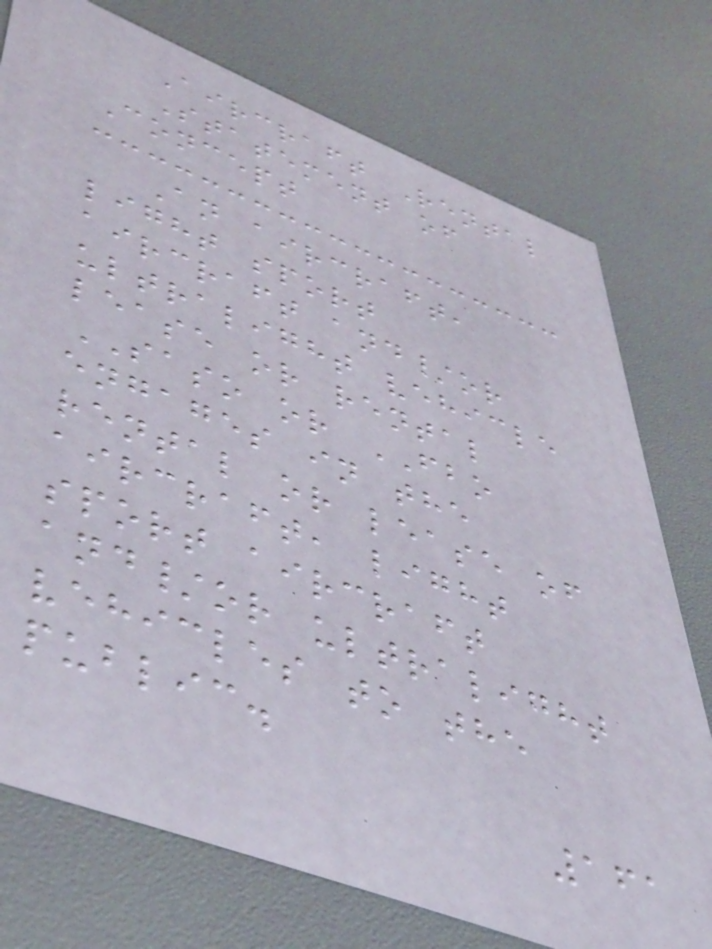Aircraft Rental
Statement of
Concept
An aircraft,
light sport
aircraft and/or
ultralight vehicle
lease or rental
SASO or FBO
engages in the
rental or lease of
aircraft, light
sport aircraft
and/or ultralight
vehicles to the
public.
161
